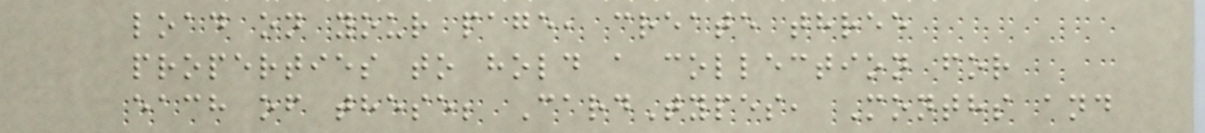load on your page, create three
properties to hold a collection for
each of these; CardTypes, Months and
